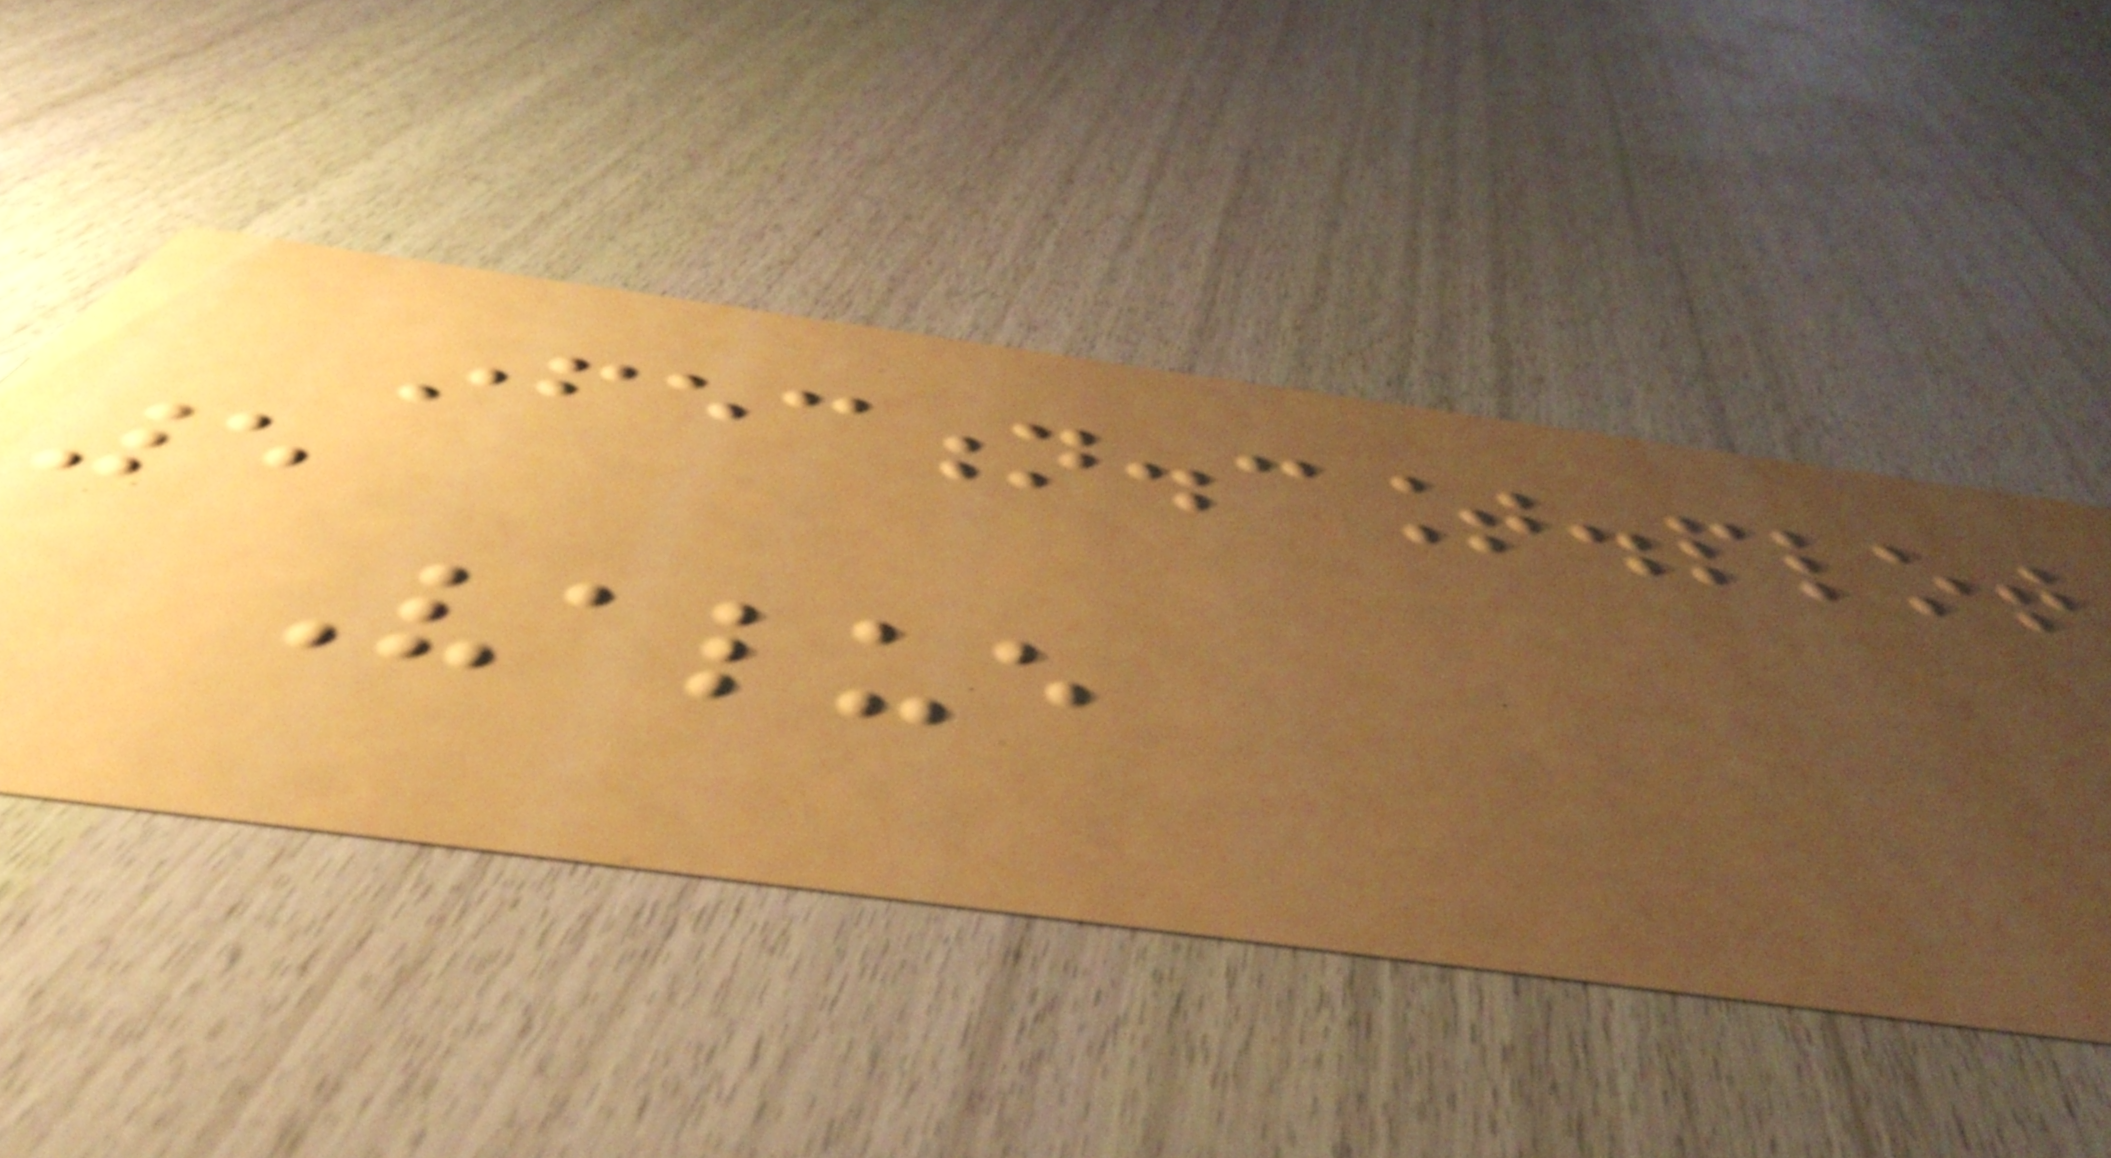infection.count.plot
5
Value
